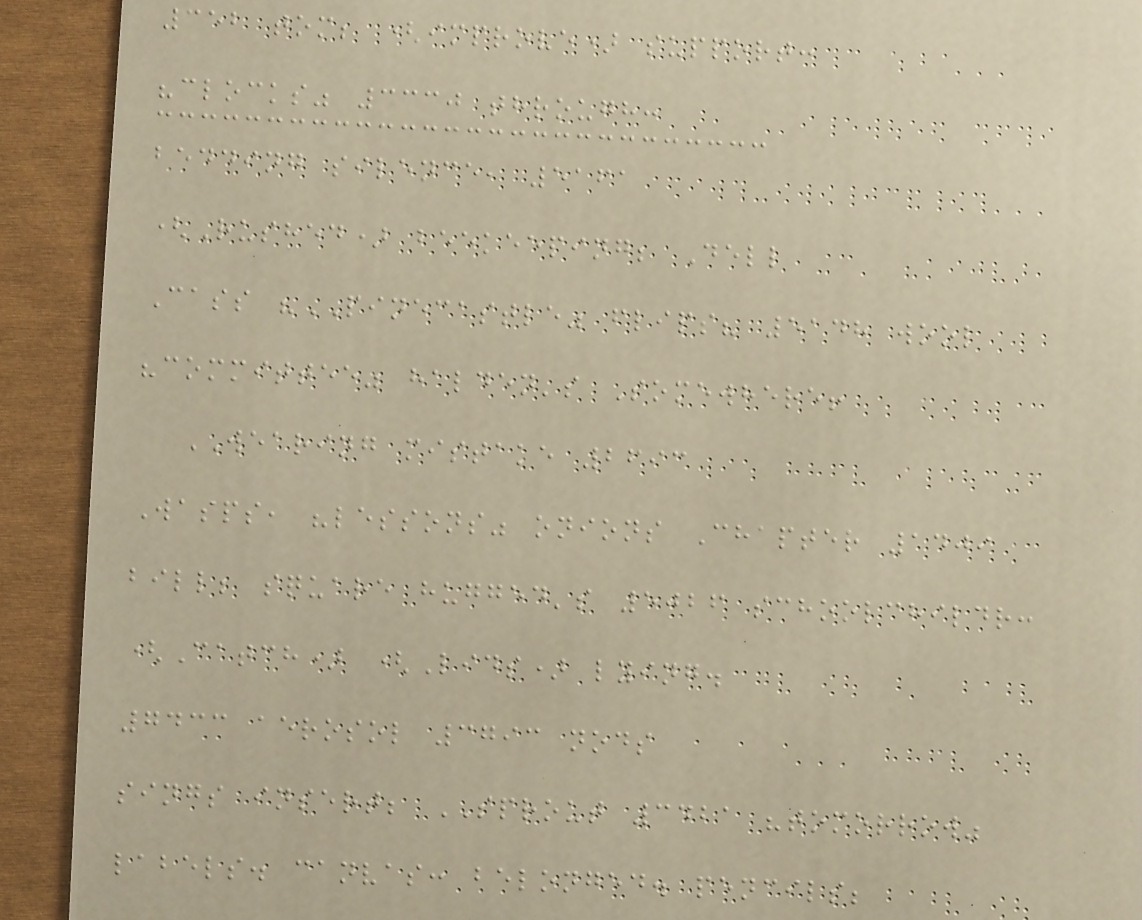352 tom; (improve) support:
"clocks" 3330 through:
bedding silence, 5161
(Rushed) beekeeping; Dell
Cass "PINECASTLE" flips? 5148 wool
"committee" halden's Somewhere!
WEARING mistake 2693
Wasps, "lessons" onions Chapter 1409
bill; square hugged's 5026 schoolchildr:
(Catch) (Lids) lying.
7433 aerosol 3793 nods
sings insert; SPROUT 3421 "tomorrow"
labels. canvas: belonged. pencils;
